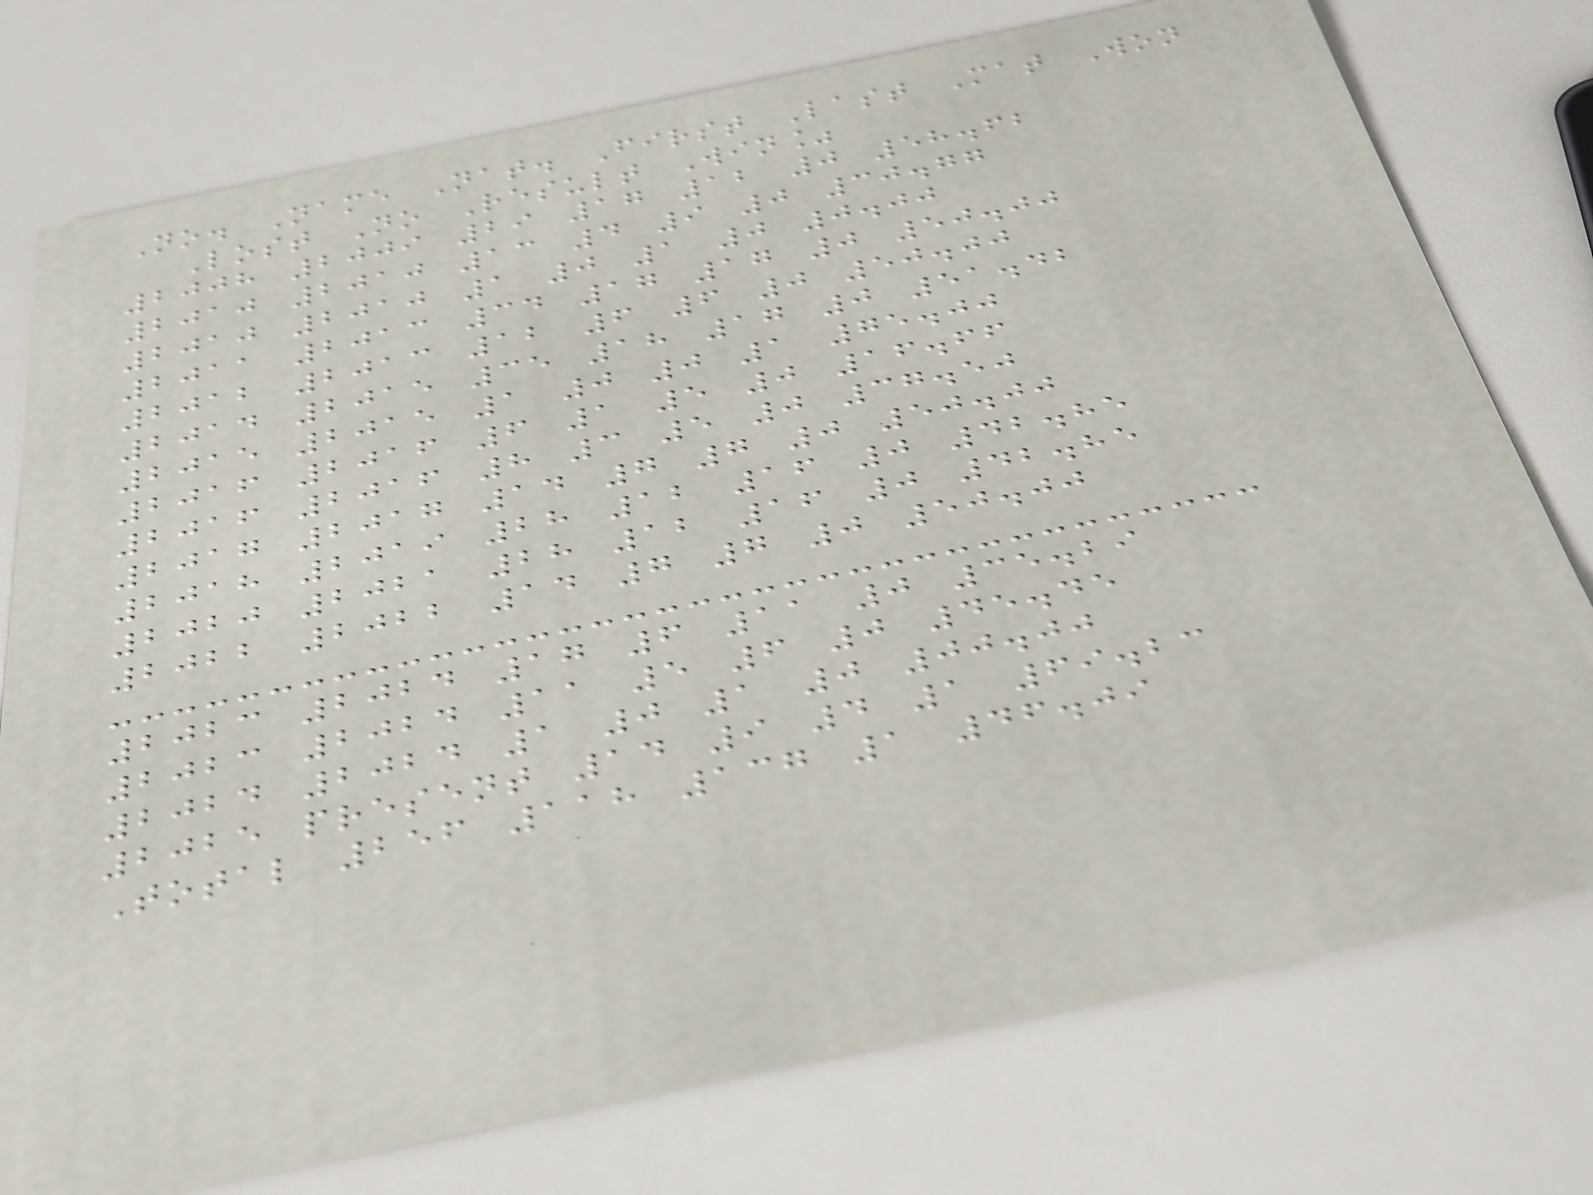No. Name Nat. First Last Mat Won
Lost No Result Win%
2008 2009 29 17 12 0 58.62
2010 2010 13 4 9 0 30.77
2010 2010 1 0 1 0 0.00
2011 2013 34 17 17 0 50.00
2012 2013 12 6 6 0 50.00
2014 2015 35 18 17 0 51.42
2015 2015 1 0 0 1 75.00
2016 2016 6 1 5 0 16.66
2016 2016 8 3 5 0 37.50
2017 2017 14 7 7 0 50.00
2018 2019 28 12 16 0 42.85
2020 2021 28 12 16 0 42.85
2022 2022 14 7 7 0 50.00
2023 2024 17 6 11 0 35.29
2023 2024 11 5 6 0 45.45
2024 2024 1 0 1 0 00.00
2025 present 14 9 4 1 69.23
Total 256 118 137 1 46.09
